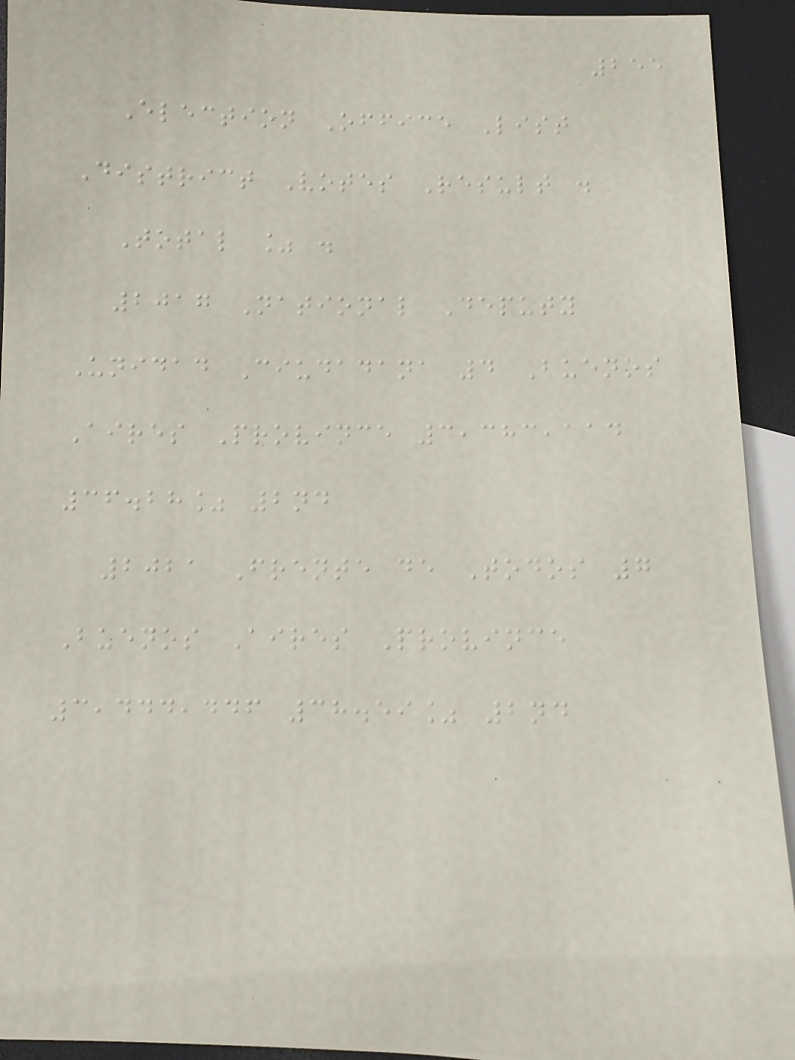255
Election Office List
District Votes Result .
Total % .
2017 National Deputy
Unidad Ciudadana 4 Buenos
Aires Province 3,383,114
36.28% 2nd
2021 Frente de Todos 7
Buenos Aires Province
3,444,446 38.59% 2nd
